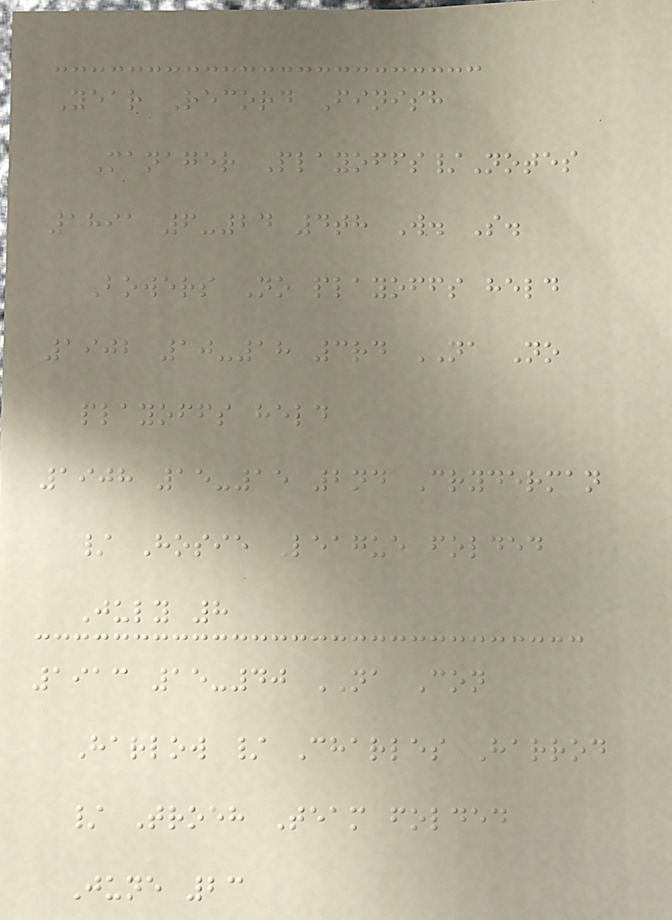Year Record Finish
Manager Playoffs/Notes
1891 6-24 4th W. S.
Bowers No playoffs held
1902 10-18 3rd NA No
playoffs held
1908 15-15 2nd Cryderman
/ Hosie League folded
July 8
1913 15-40 NA Con
Harlow / Charles Harrod
/ Troeh Team folded
June 23
